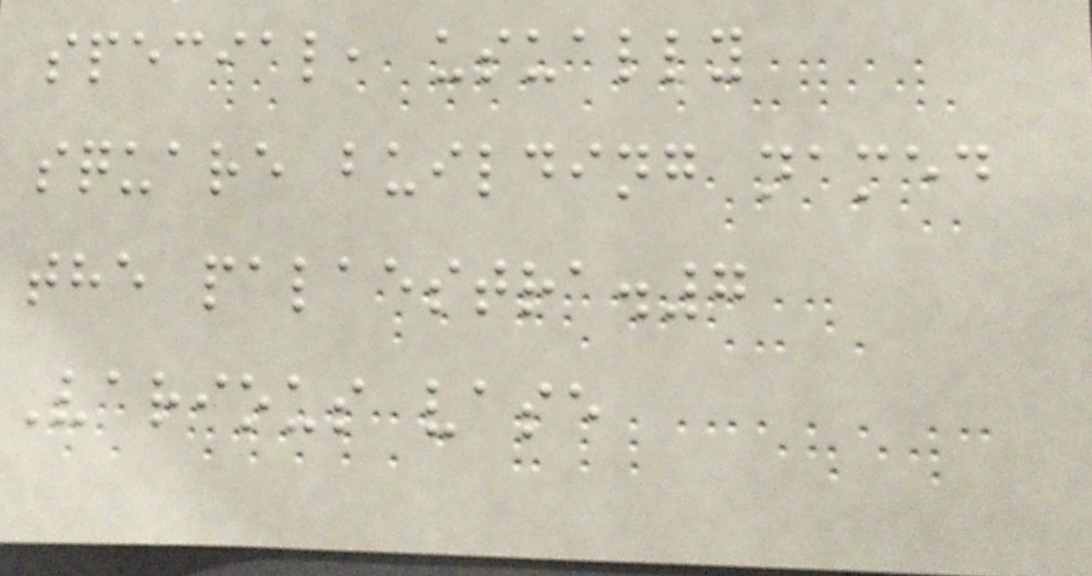special, usually
square building named
the palaestra.7
Various vase
